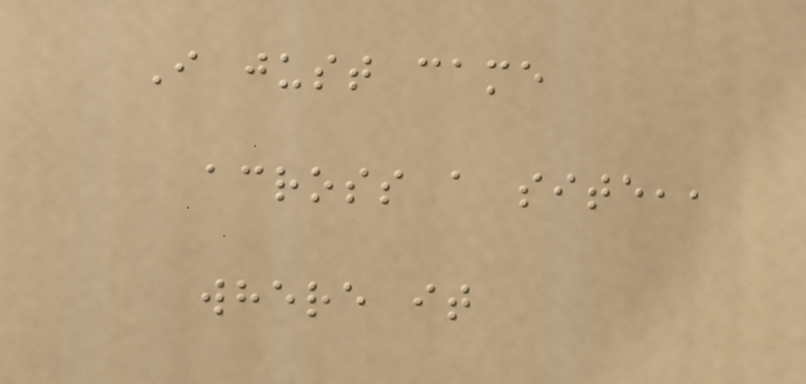I just came
across a site,,
where it
